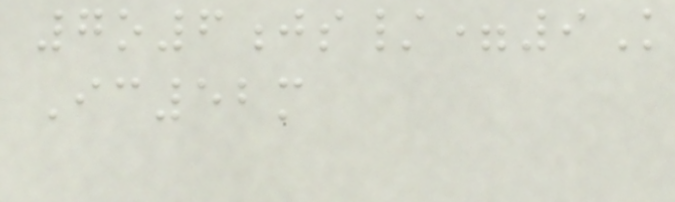7o6js/=9K
Ic52m
